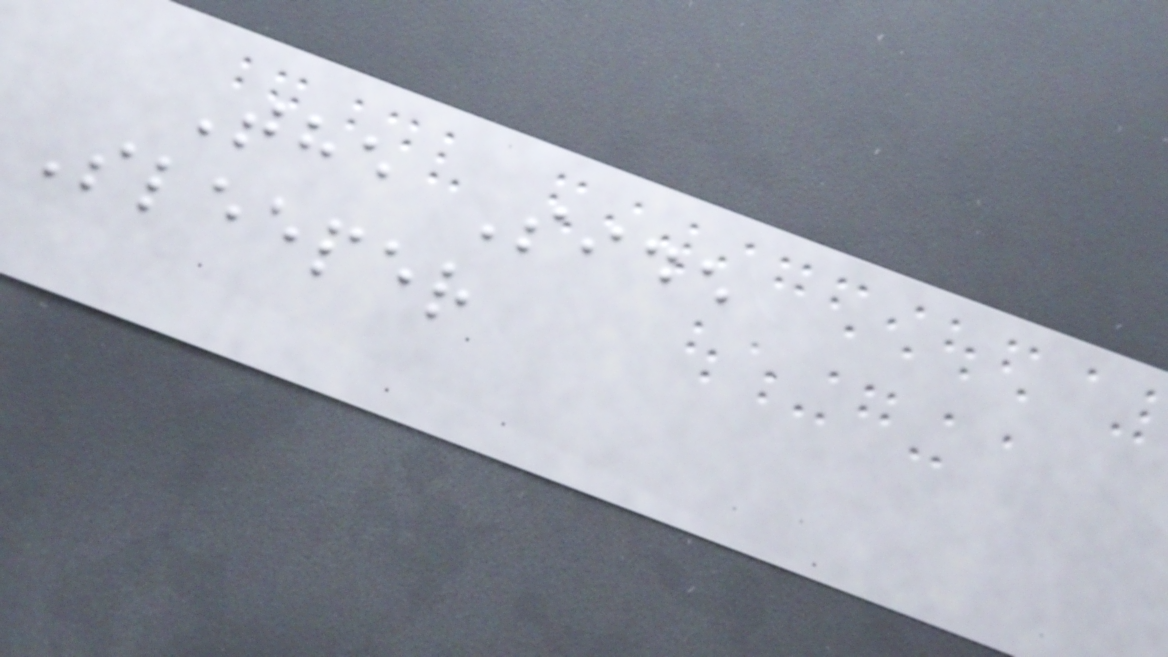The Side
Sleeper
